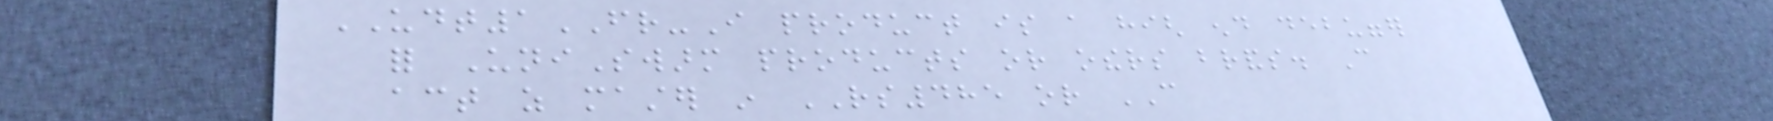UDT1FR-I product is a high end debugger
for UniSwarm products or others brands. Can
act as master in RS485 or CAN
